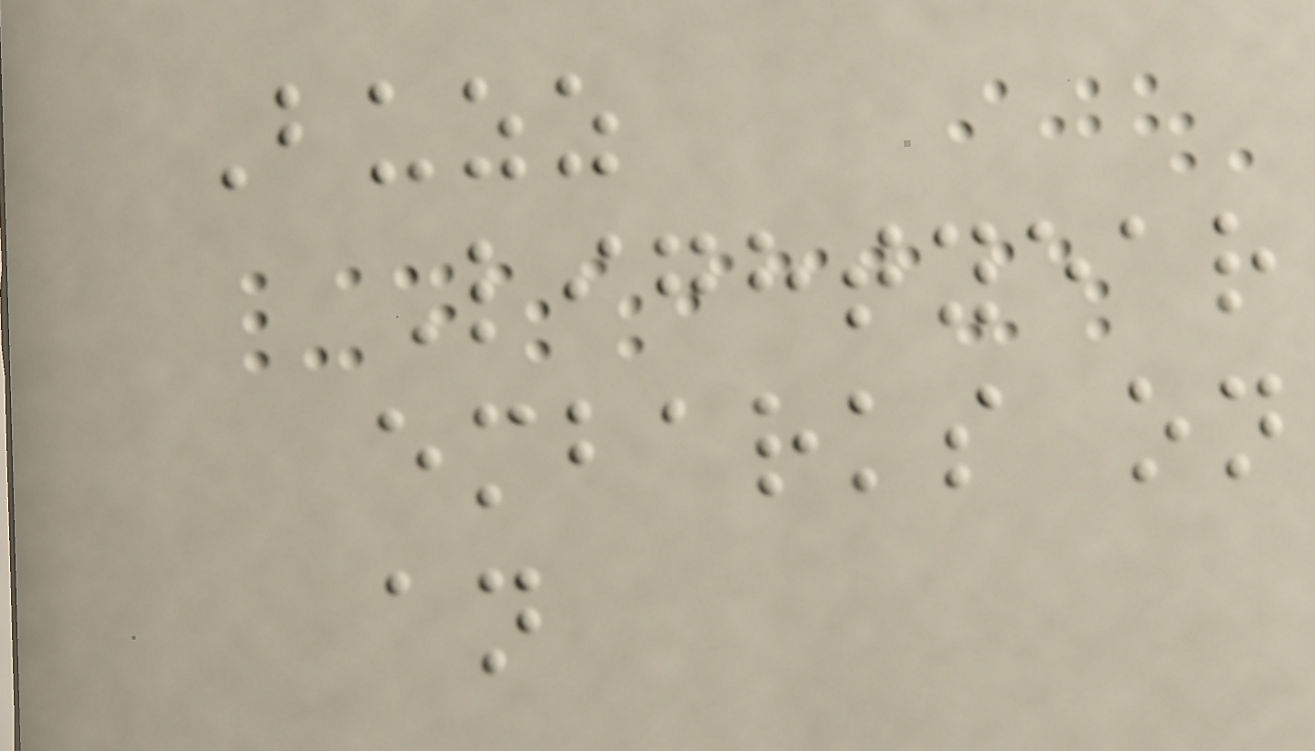Buzz
Lightyear
embarks on
an
